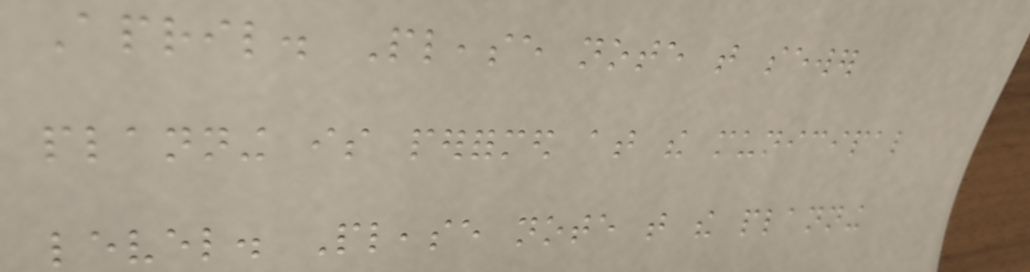April. Please note that sewer
planning is performed at the municipal
level. Please note that the planning
